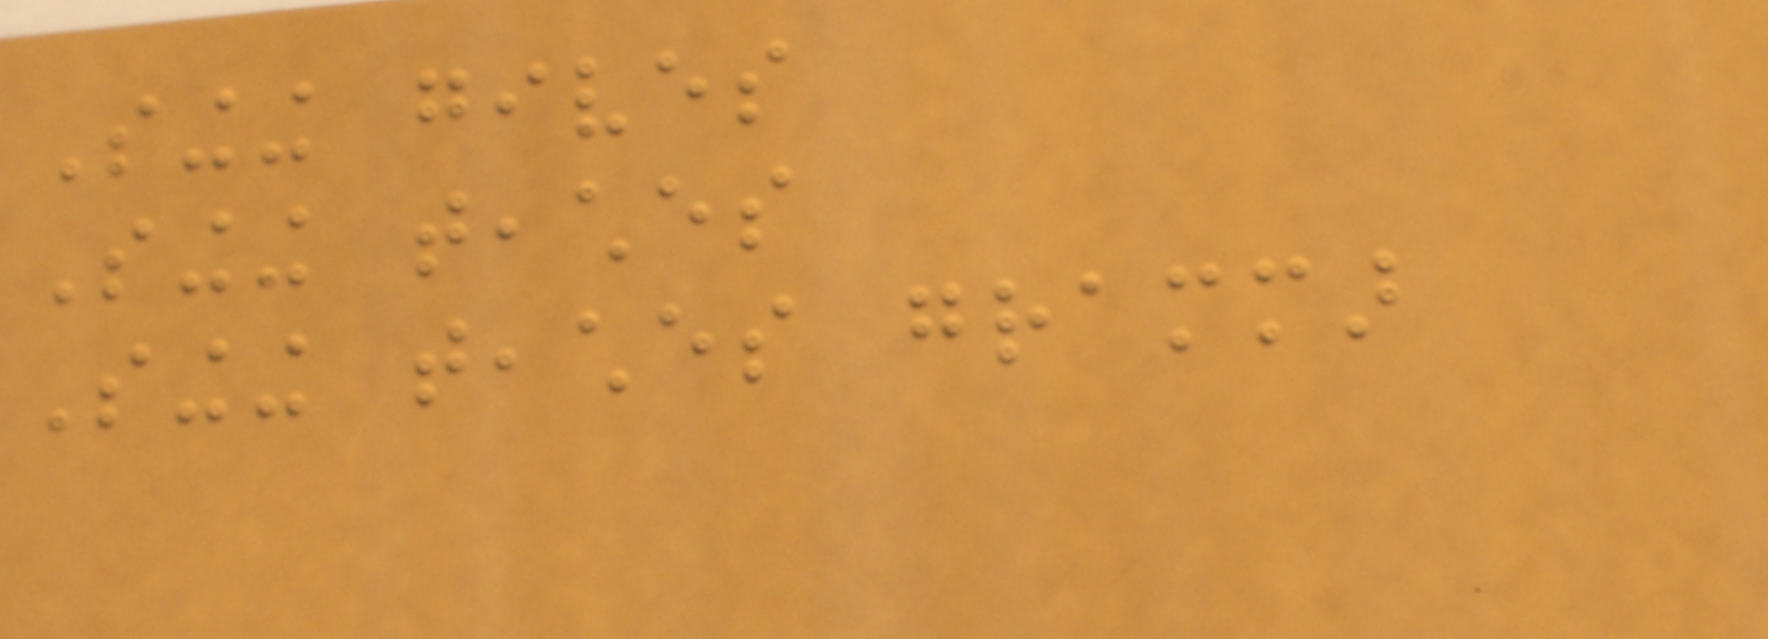Singing gives
Singing teaches
Singing teaches grammar
